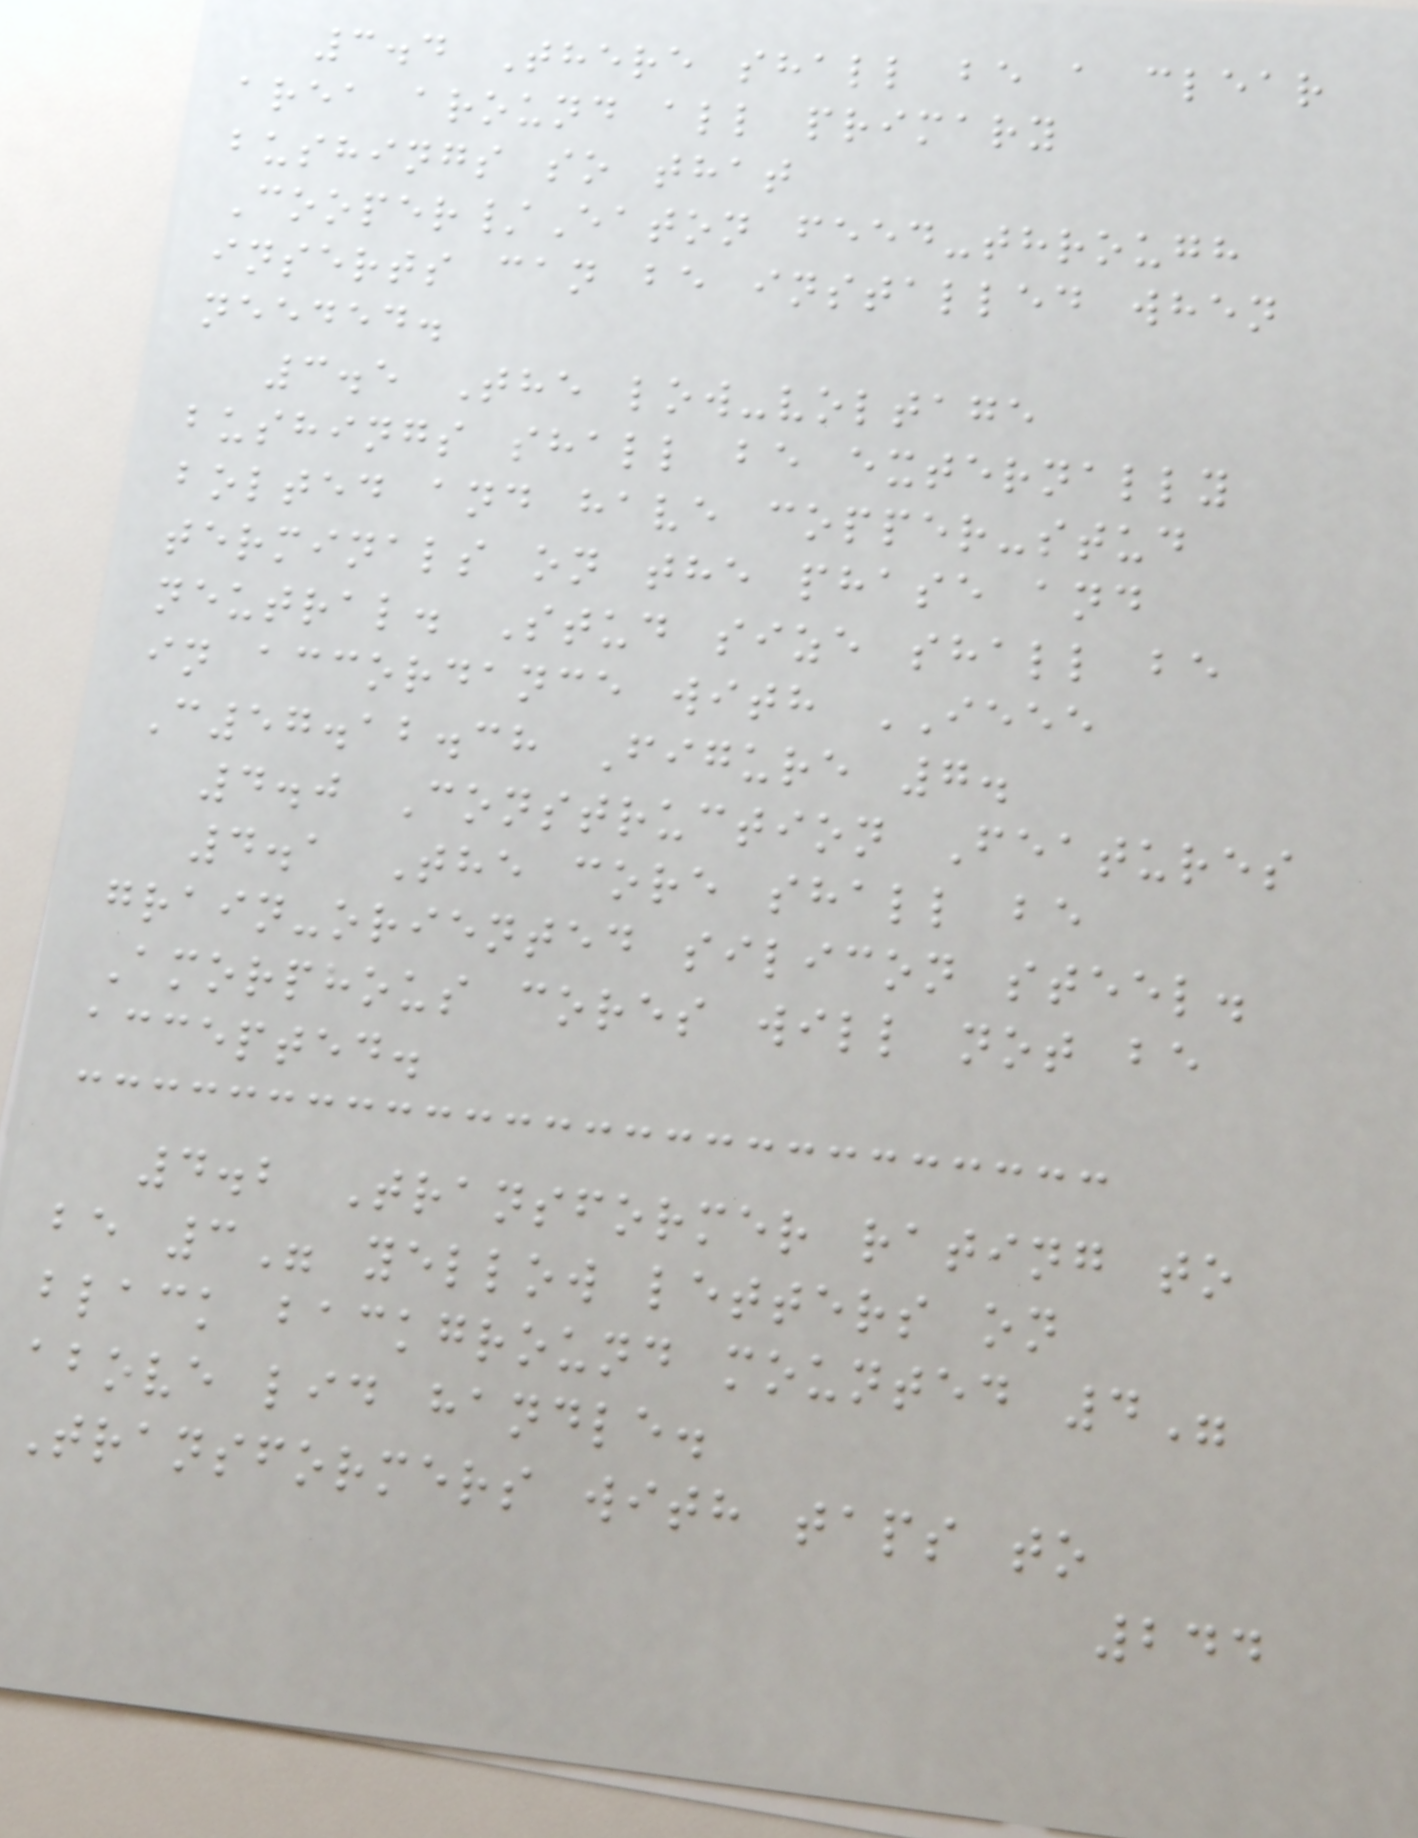3.4 There shall be a clear
area around all primary
bushings so that
Cooper/Eaton feed-through
inserts can be installed when
needed.
3.5 The low-voltage
bushings shall be externally
bolted and have copper-stud
terminals on the phase and
neutral. Stud size shall be
in accordance with IEEE
C57.12.38 Figure 7.
4.0 Construction Features
4.1 The core shall be
grain-oriented silicon steel.
Amorphous cores will not be
accepted.
4.2 Transformer rating to
be 3" yellow letters on
black background mounted 4"
above lid handle.
Transformers with taps to
244
